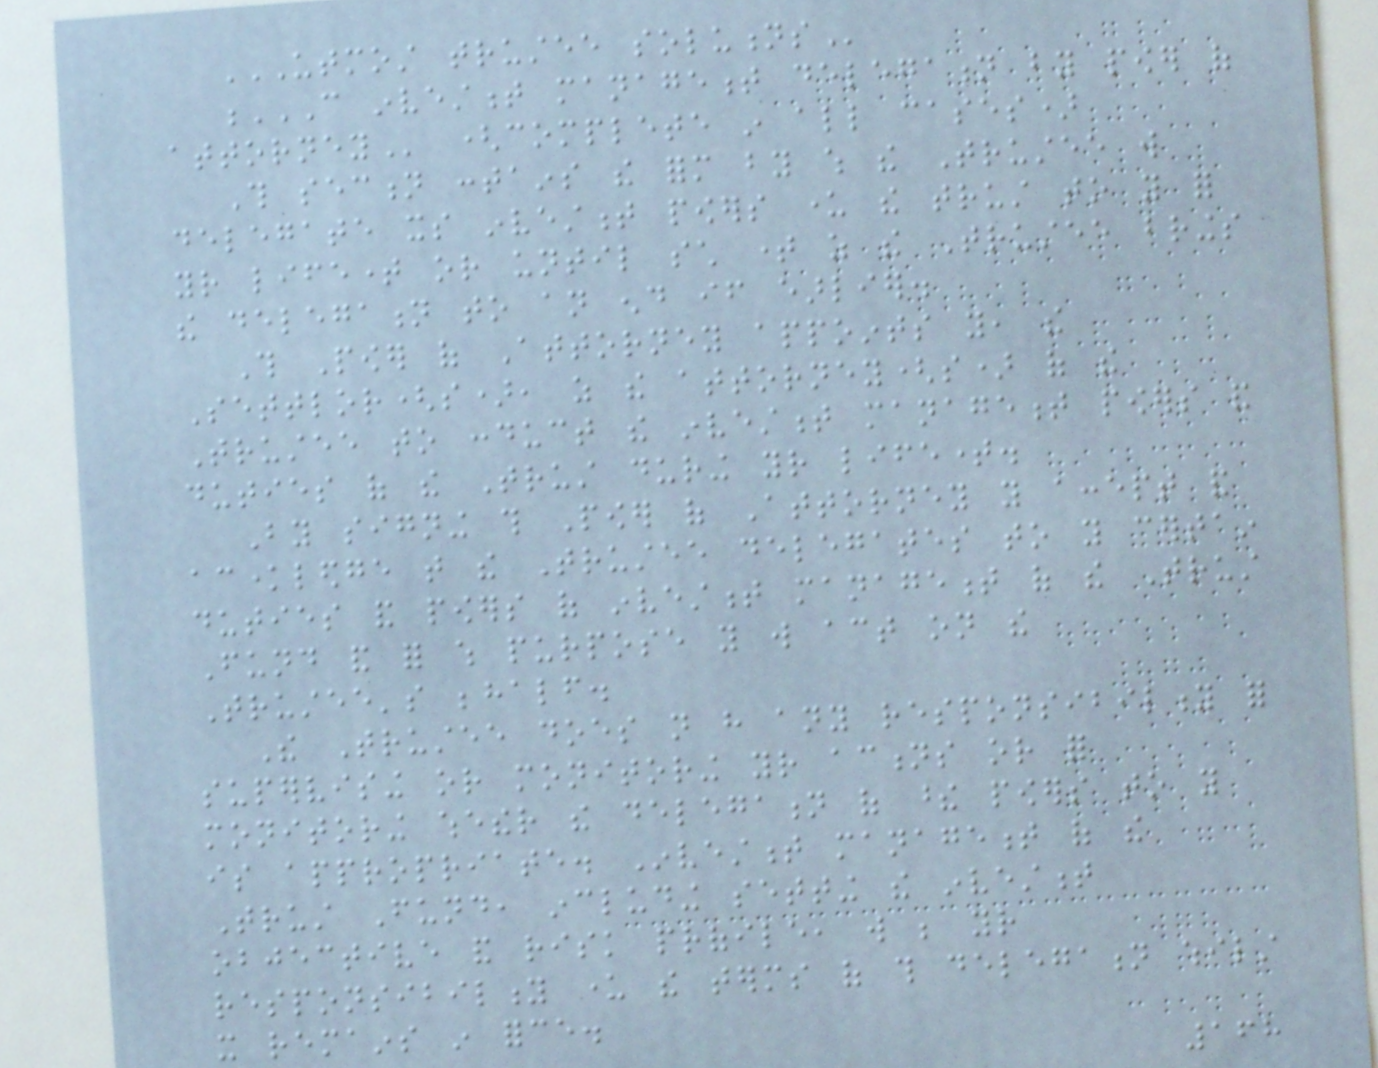UTMOST TRUSTEE SOLUTIONS
C INVESTMENT MANAGEMENT DELEGATION BY POWER OF
ATTORNEY (complete in all cases)
This section contains the form by which the Trustee will
delegate its investment powers under the trust to you for
your lifetime or until such time as the Trustee brings
the delegation to an end if earlier.
This Power of Attorney appoints you, the
Settlor(s), as the attorney(s) of the
Trustee to conduct the investment management powers and
duties of the Trust during your lifetime.
By signing this Power of Attorney you accept and
acknowledge that the Trustee delegates to you certain
duties and powers of investment management of the Trust
Fund and for which purpose you will act on the
Trustee's behalf.
The Trustee does not have any responsibility for
supervising or monitoring your actions or for
monitoring whether the delegation of these powers to you
is appropriate. Investment management of the
Trust Fund, including setting the investment
objective and risk profile, will be your
responsibility under the terms of this delegation whilst
it remains in force.
168
